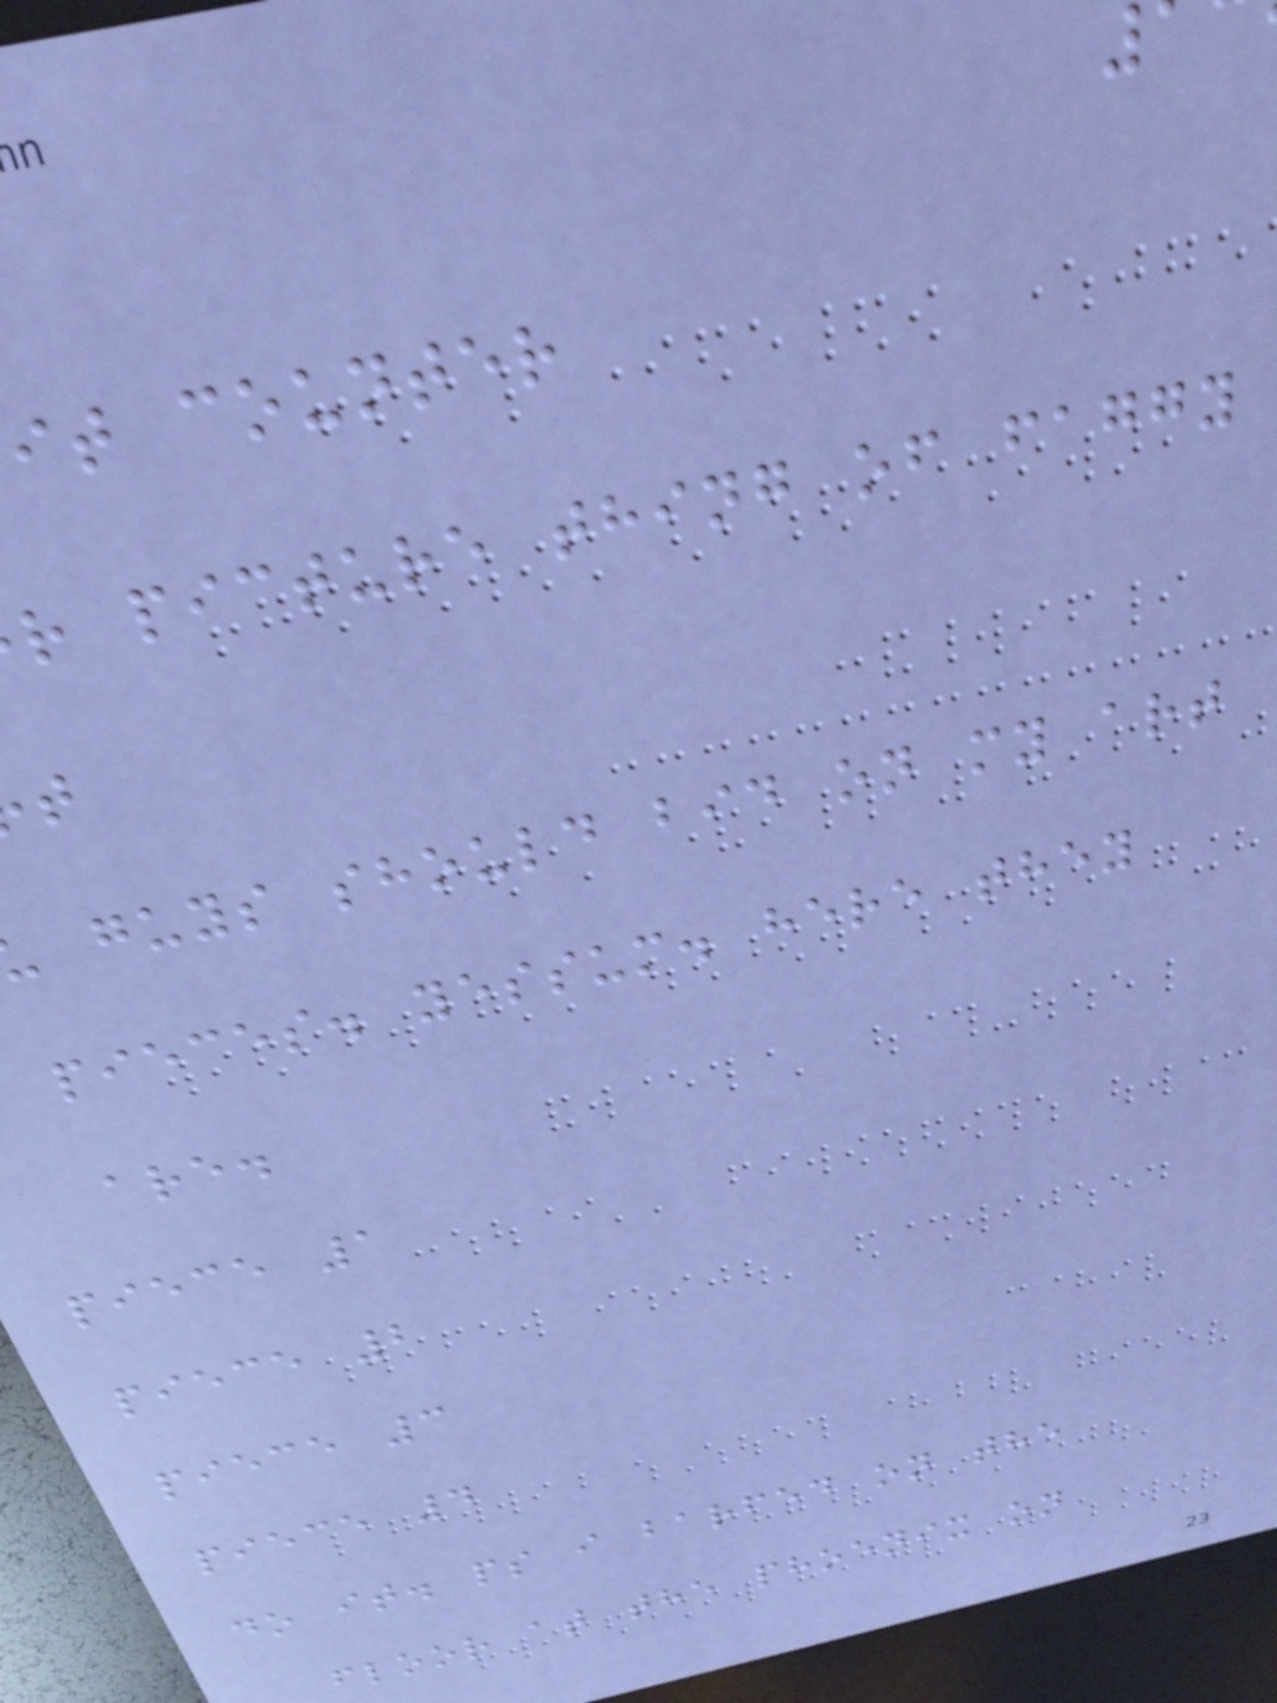it counter
r picture thing of faggy
guys should bid on my art
pieces. yessum. here they
are.
piece 1
piece 2
piece 3
piece 4
do it. ps i barfed on the
floor at the phoenix on
